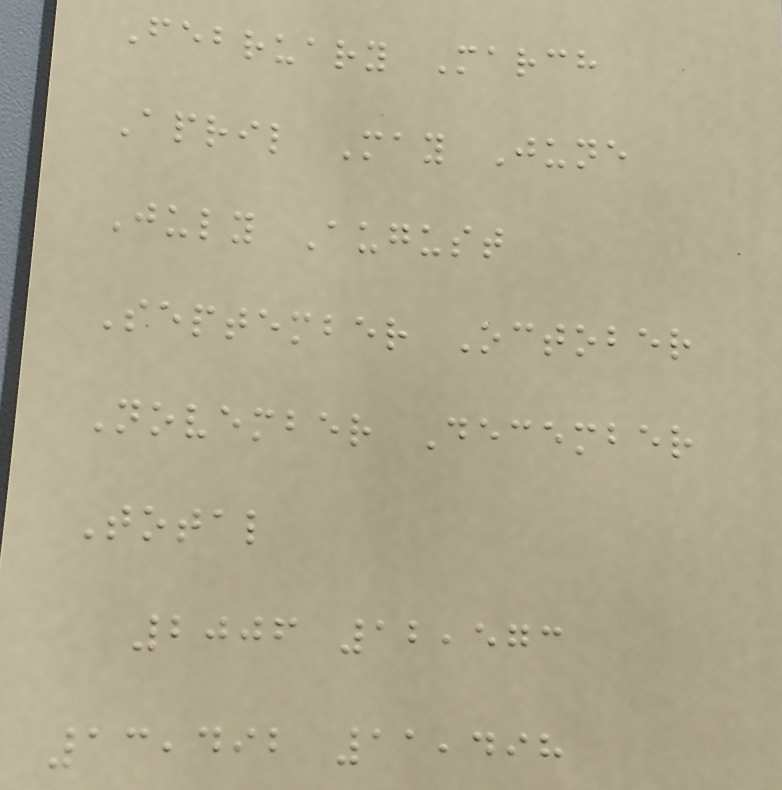February March
April May June
July August
September October
November December
Total
2006 12,573
13,492 11,498
